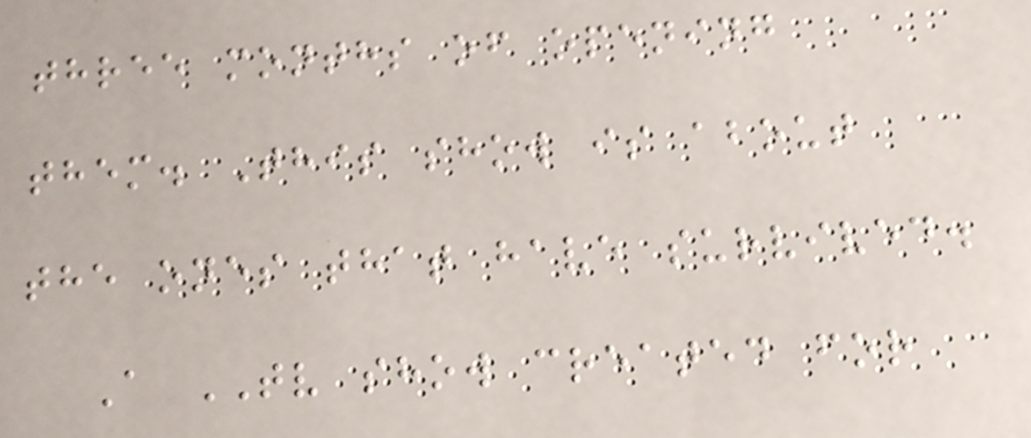three months of opening
them. This show is about
the ones that have survived.
A TV show created for
